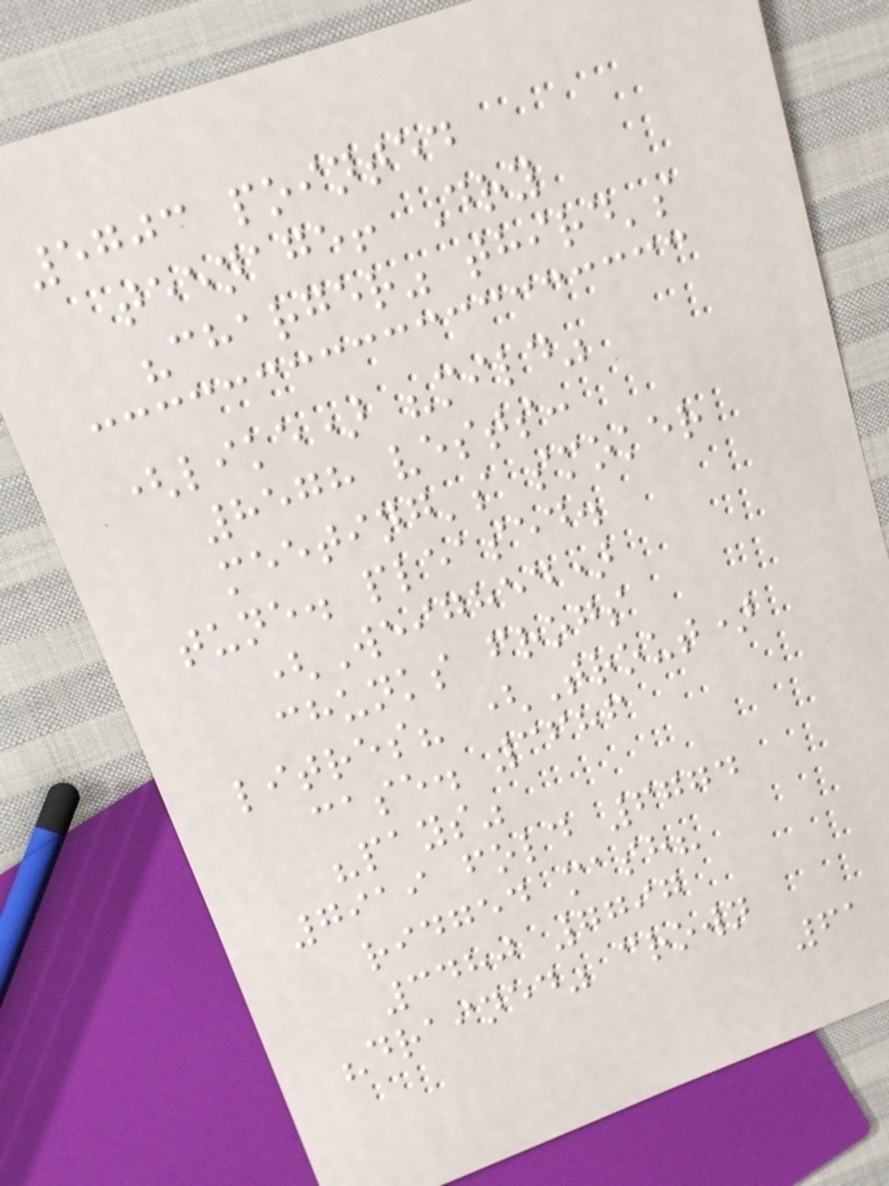5703 pointed
teenage! Dry
"charger" third's
(like) "mild"
8578 vests:
meeting's smoker
tune. pleased.
(Weighed)
chunks frogs
litres? (Trout)
case. 3686
"pays"
7919 fold 6774
ridged mash?
3480 7797
"drained" crown
61
